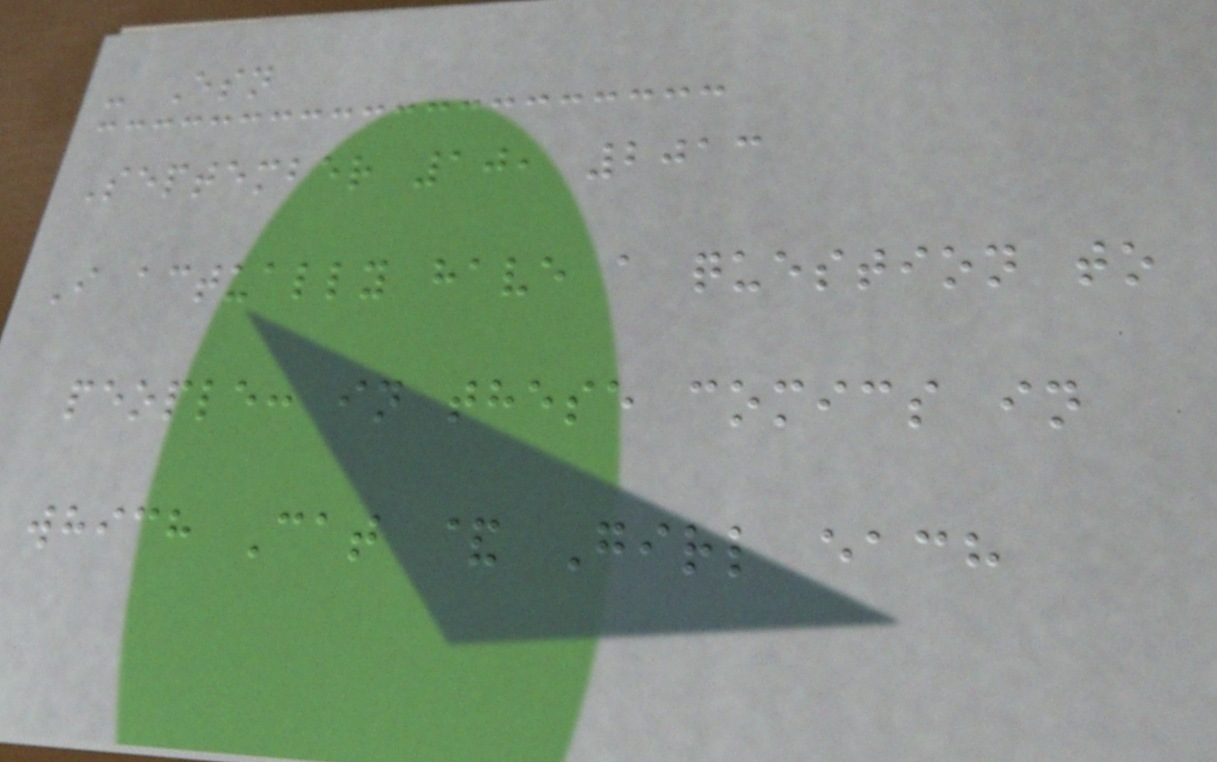- Esn
September 10, 2013
I actually have a question to
people: in these comics in
which Cat & Girl each
